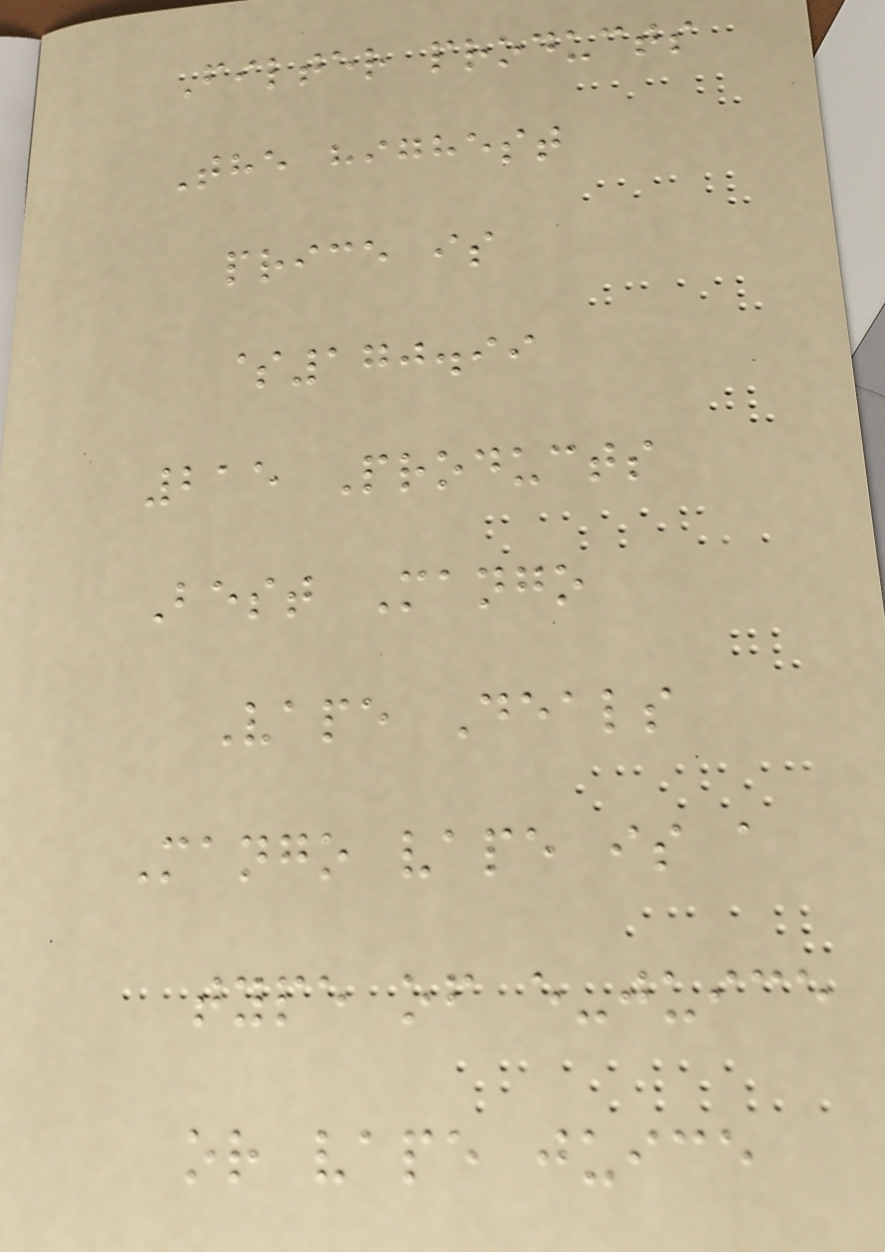Filter products
The highest
price is
$170.99
215 Products
Best Mango
Vape Deals
Mango vape is a
type of e-juice
or vape juice
